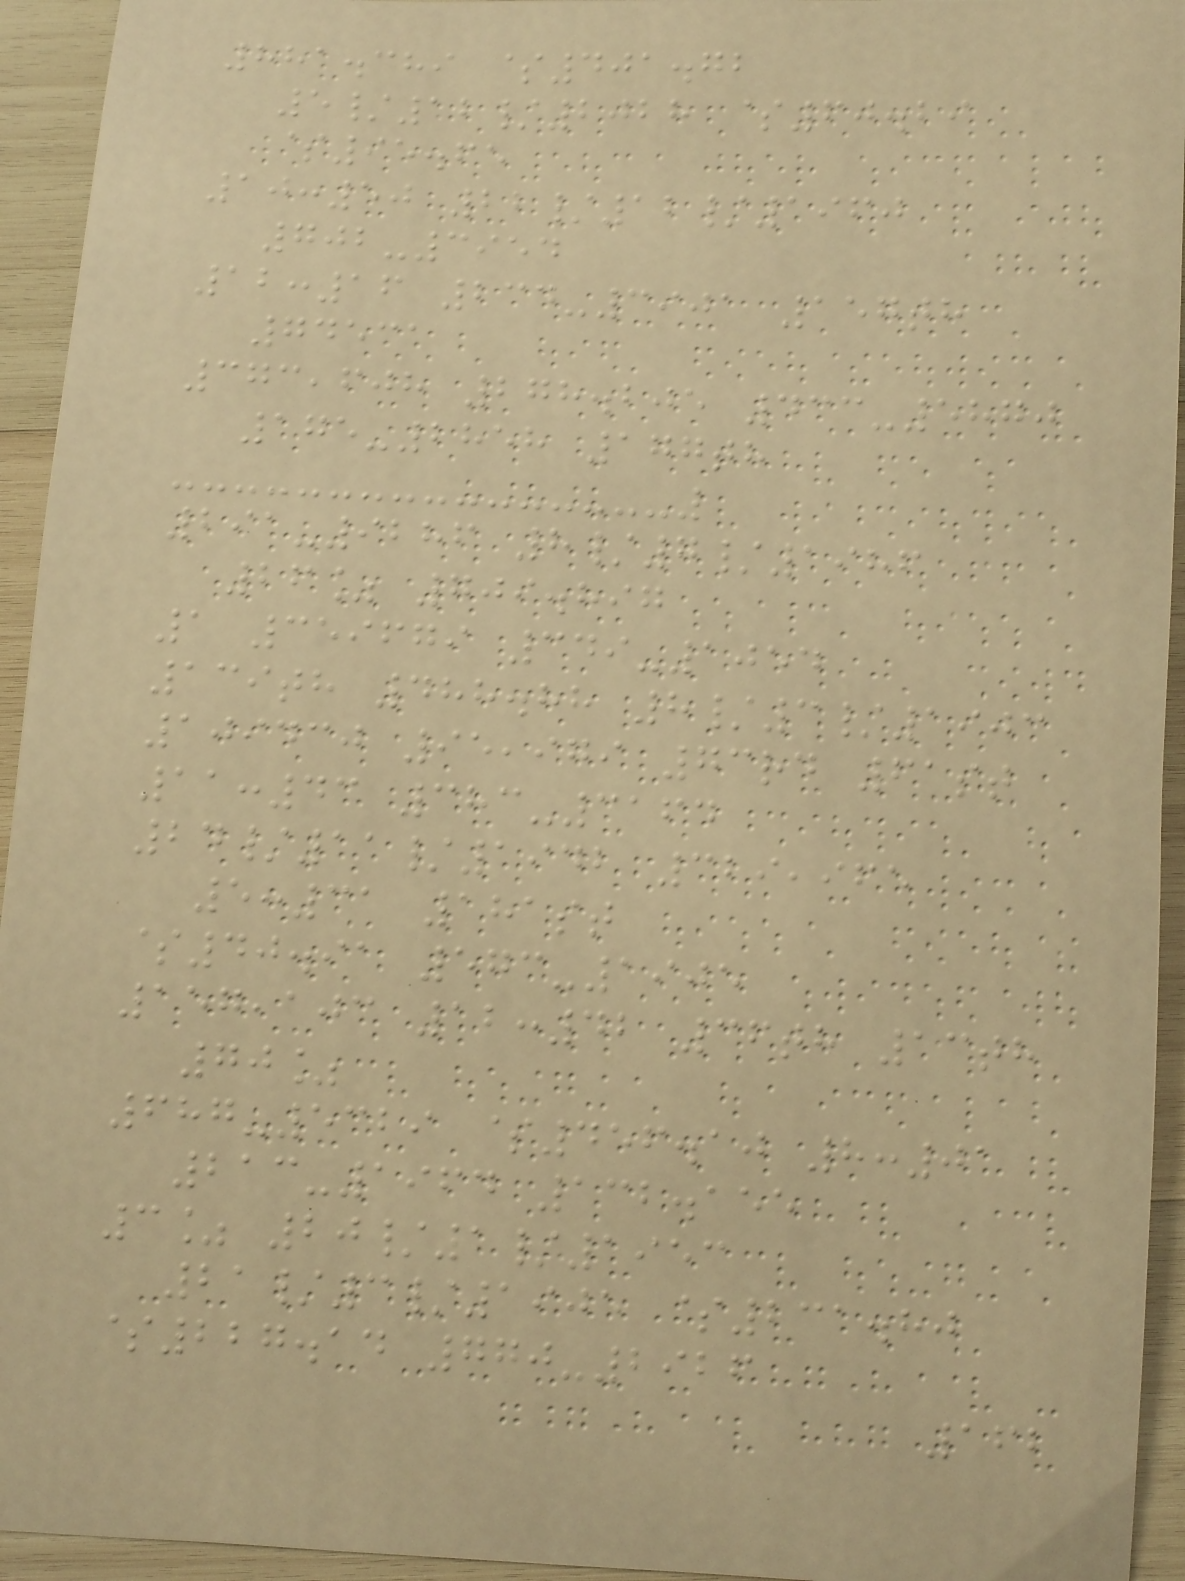881.389 $401.72
5/12/2028 $60.29
$95.65
10:50 22/12/1960
702-3954
12:16 234-3901 157th
74531
373,608 278.205 433-5870
175-2858 177th
291-9286 8/7/1986
26% 709.897
1 359679 349-1054
139th 488.88 8/3/1903
109430 95,979 73rd 61st
11:43 383-3164
24/11/1942 329,965
5:31 181st
$40.91 573-1905
157,103 12:42 36th 13th
70%
687-5329 $456.10 8:01
213-1964 132.155
3% 20/1/1953
21/3/1905 $231.80
$227.14 770-2926
162
